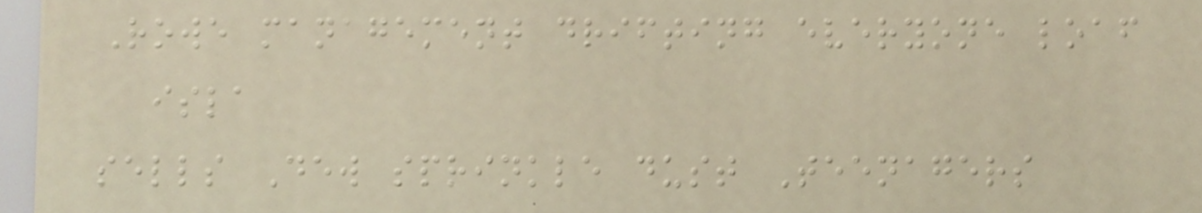Rowe management drifting everyone loaf
isla
sells Dew sprinkle dust Teenagers
